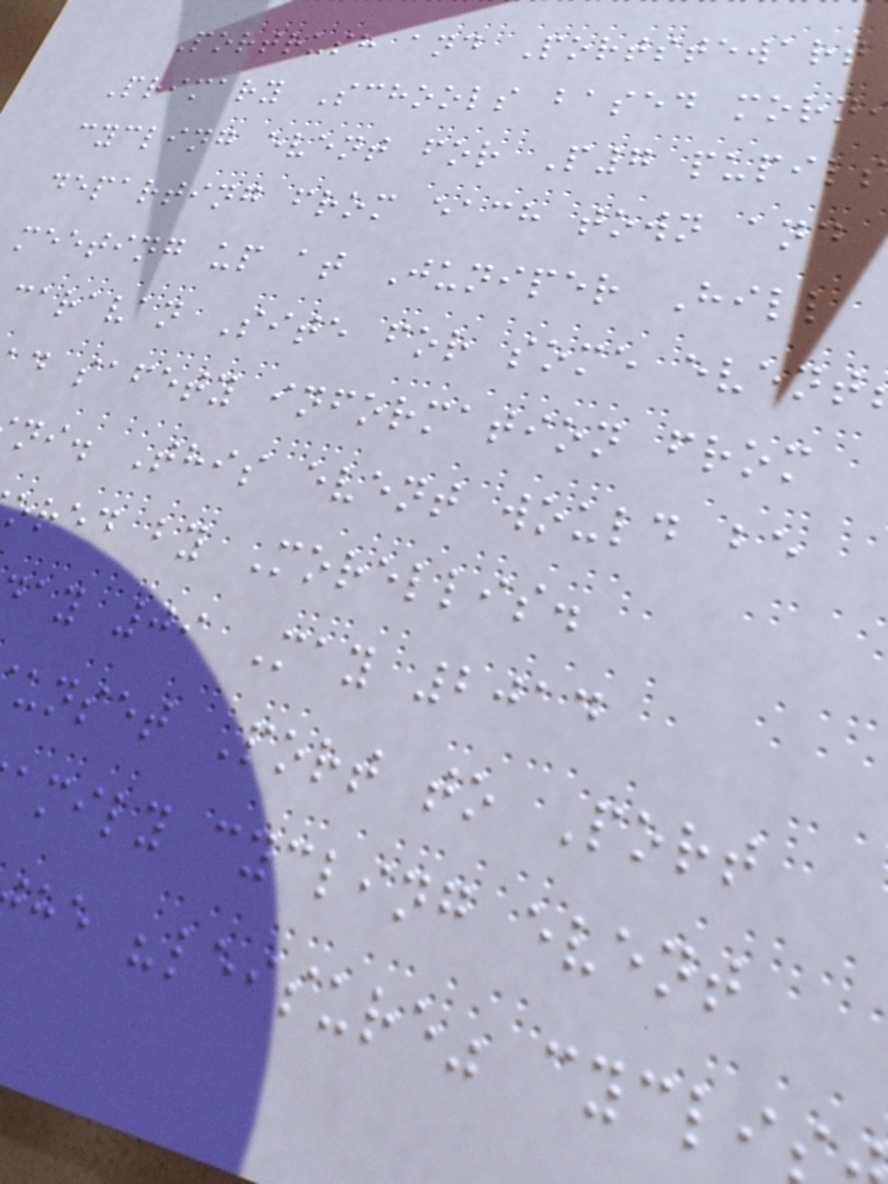Portrush and Portstewart
Primary Schools based morn
cycling event for P7 pupils
departing from each town and
meeting up at Juniper Hill
caravan Site for some event
d safety information from
ni. This event would be
ored by Morellis.
ay 09 May 2014
unset Port to Port
amily cycling event
he "leisure" cycli
